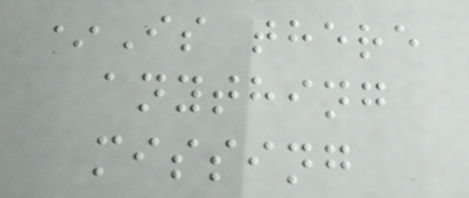*Is there
anything
missing
